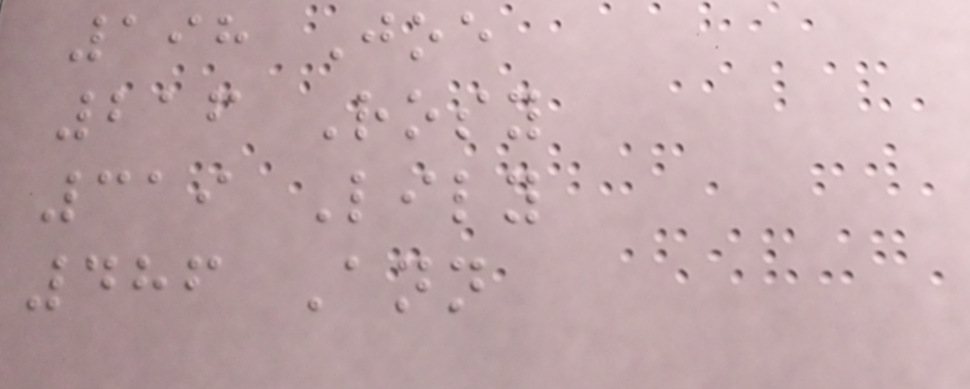198 Joe
216 Rosy
319 Lily
486 Ann
